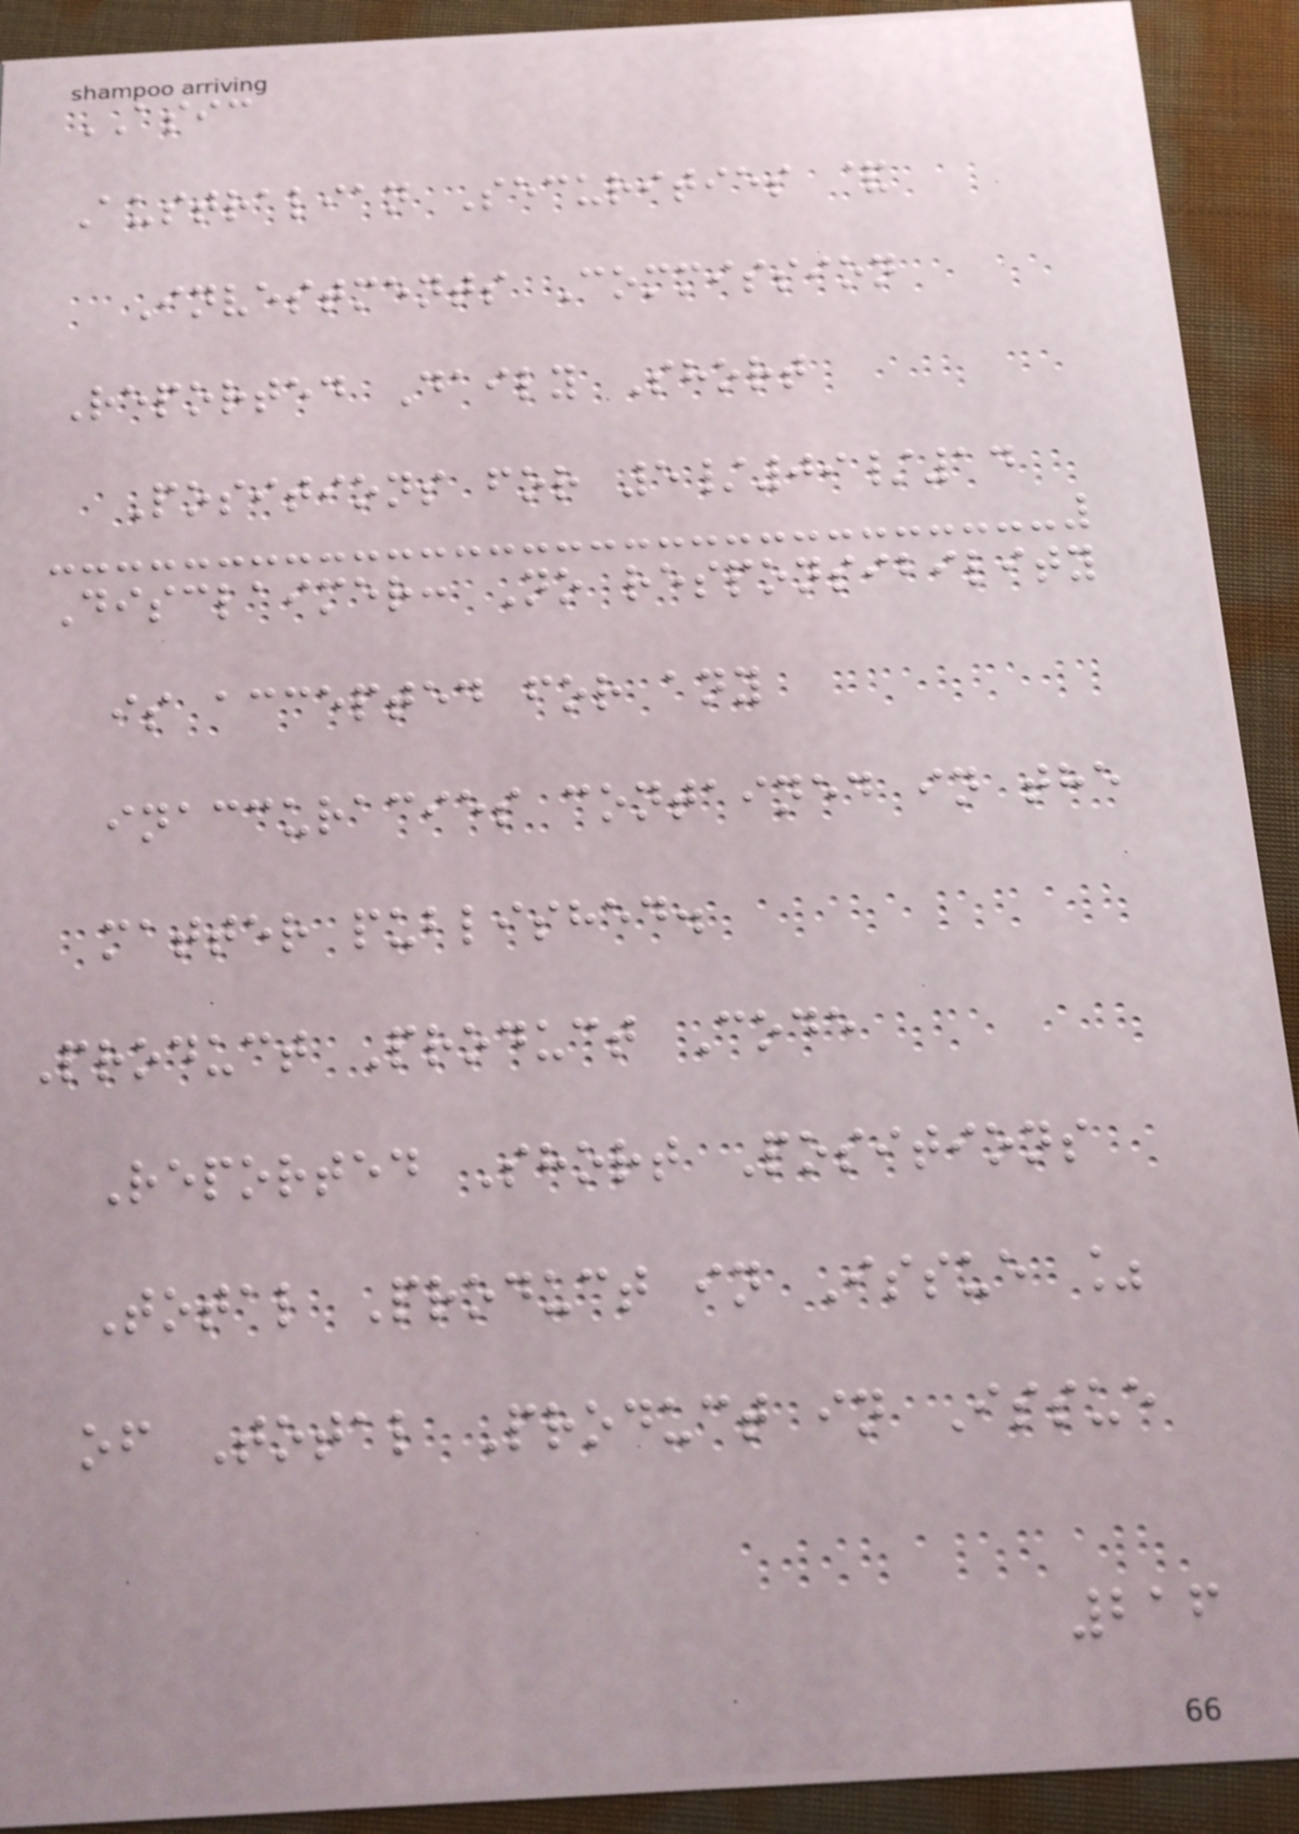ASIC
Australian Securities &
Investments Commission
Reported Daily Short
Positions for 5/09/14
Disclaimer: No responsibility
is accepted for any
inaccuracies contained in the
matter published.
Product Product Code
Reported Short Positions
Total Product in Issue %
of Total Product in Issue
216
